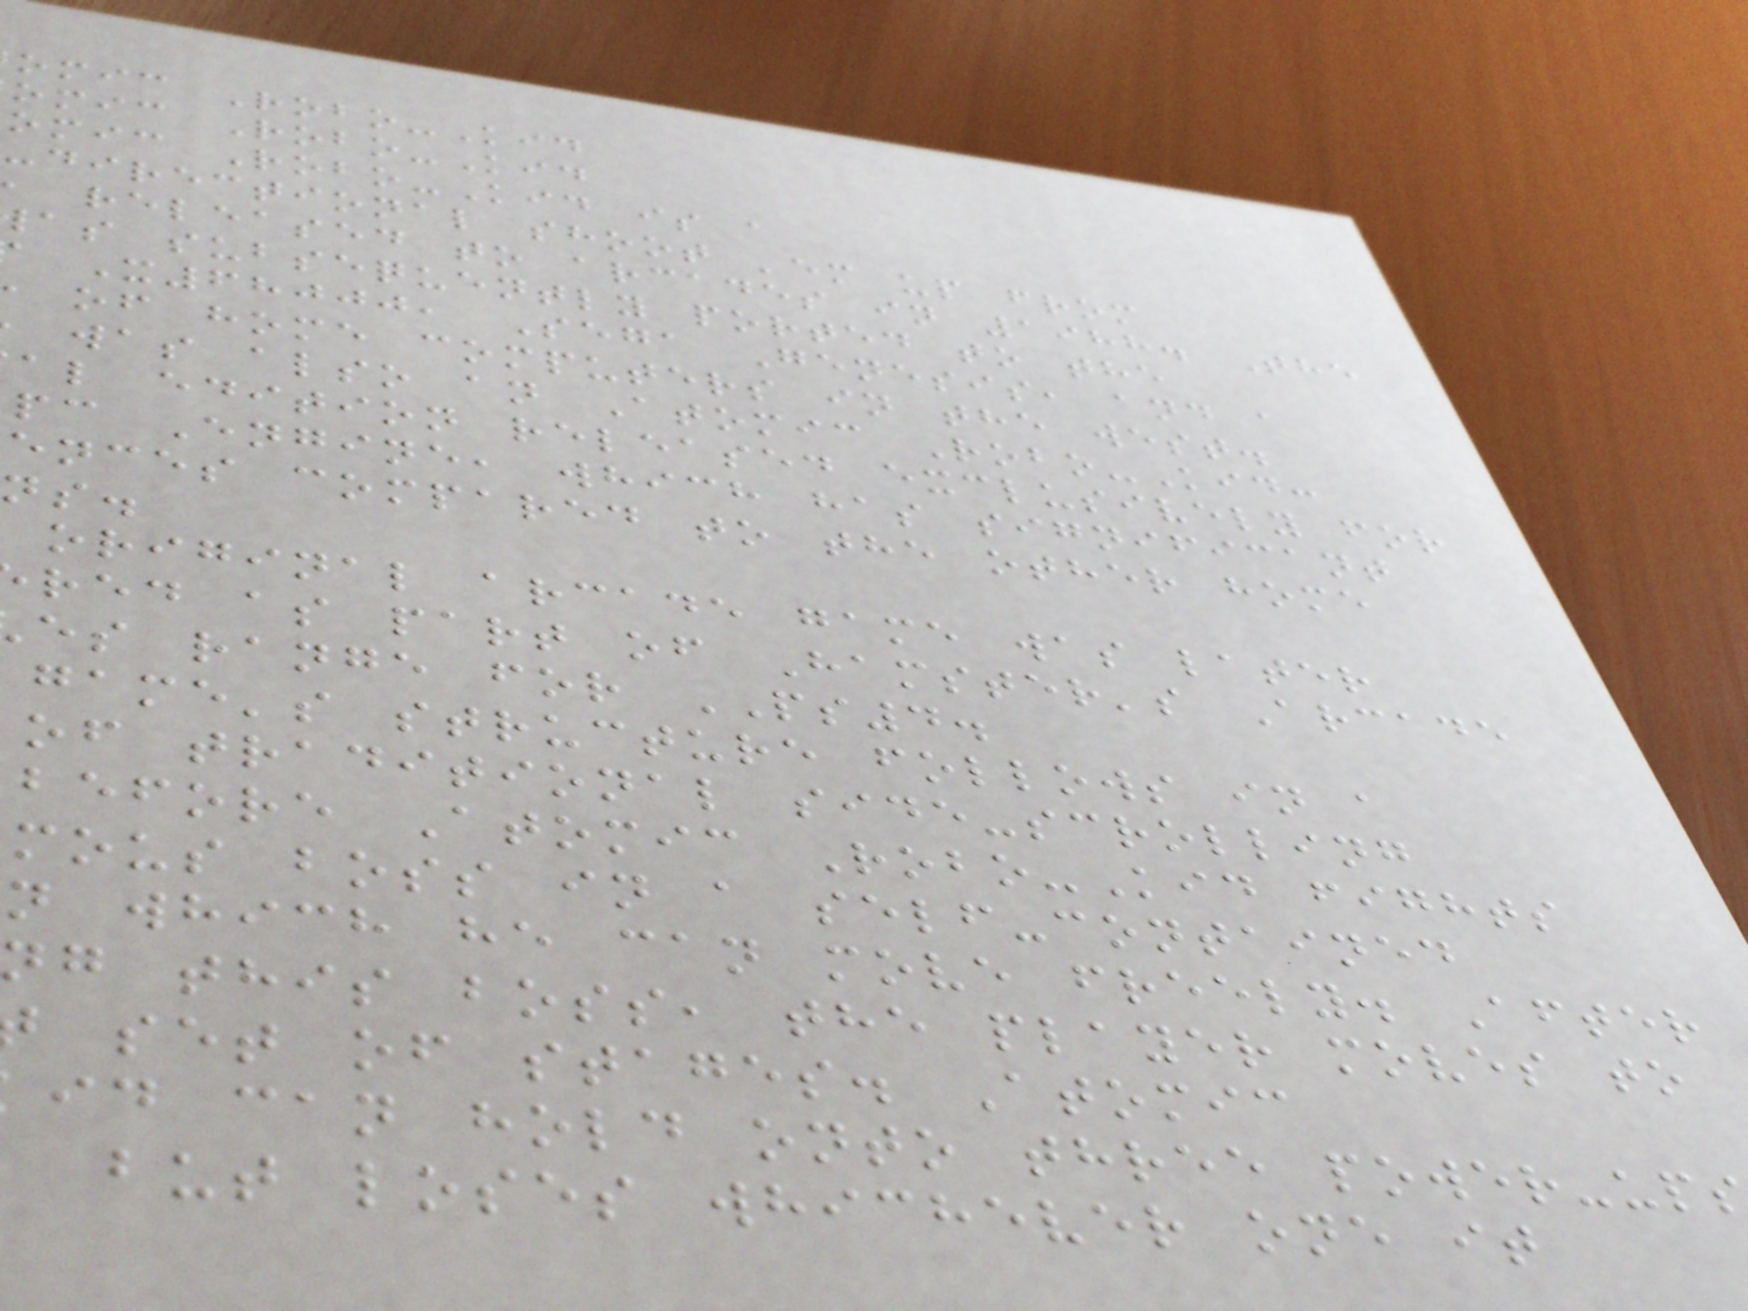omic Robo-Kid
omic Robo-Kid
omic Robo-Kid is a
-directional shoot 'em up from
released to arcades in 1988. The
as subsequently ported to the
X68000, Sega Genesis, and a
of home computers in the west.
was also an Atomic Robo-Kid:
al edition released exclusively for
pc Engine, which has significant
ences compared to the other home
original arcade game was later
red as part of Hamster's Arcade
es range for PS4.
game's structure follows in a
of traditional side-scrolling
before Atomic Robo-Kid fights
mous boss in a self-contained
n which he can move freely. After
ng this boss, the player moves to
set of stages. Atomic
id can hold onto three power-up
but loses whichever one it
